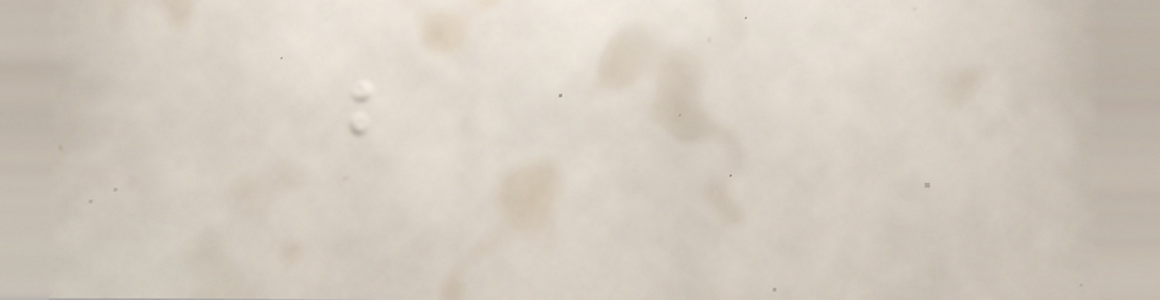b
